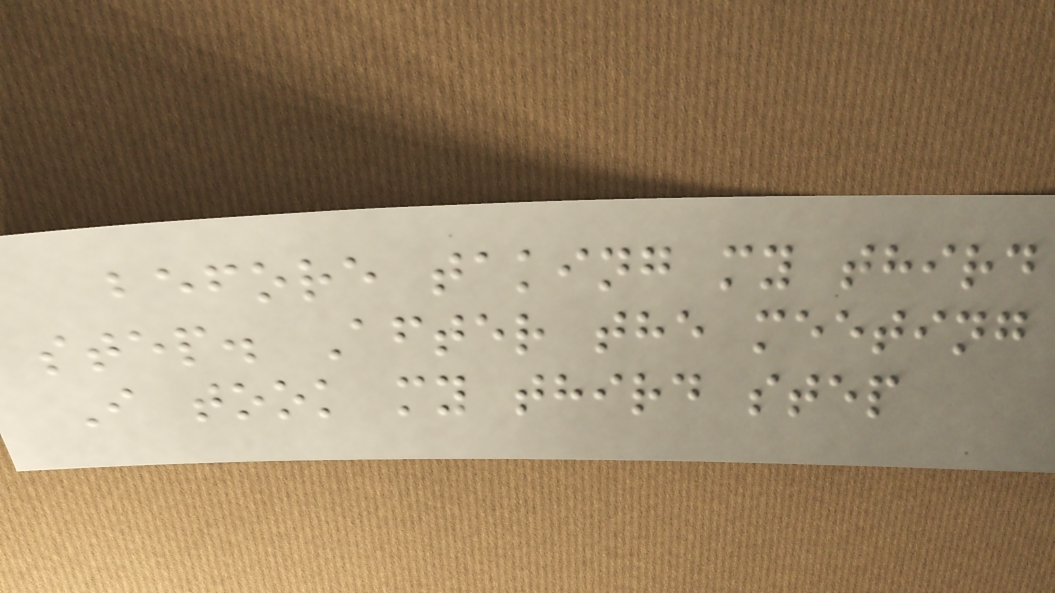before taking my third
step. After the meeting
I took my third step
